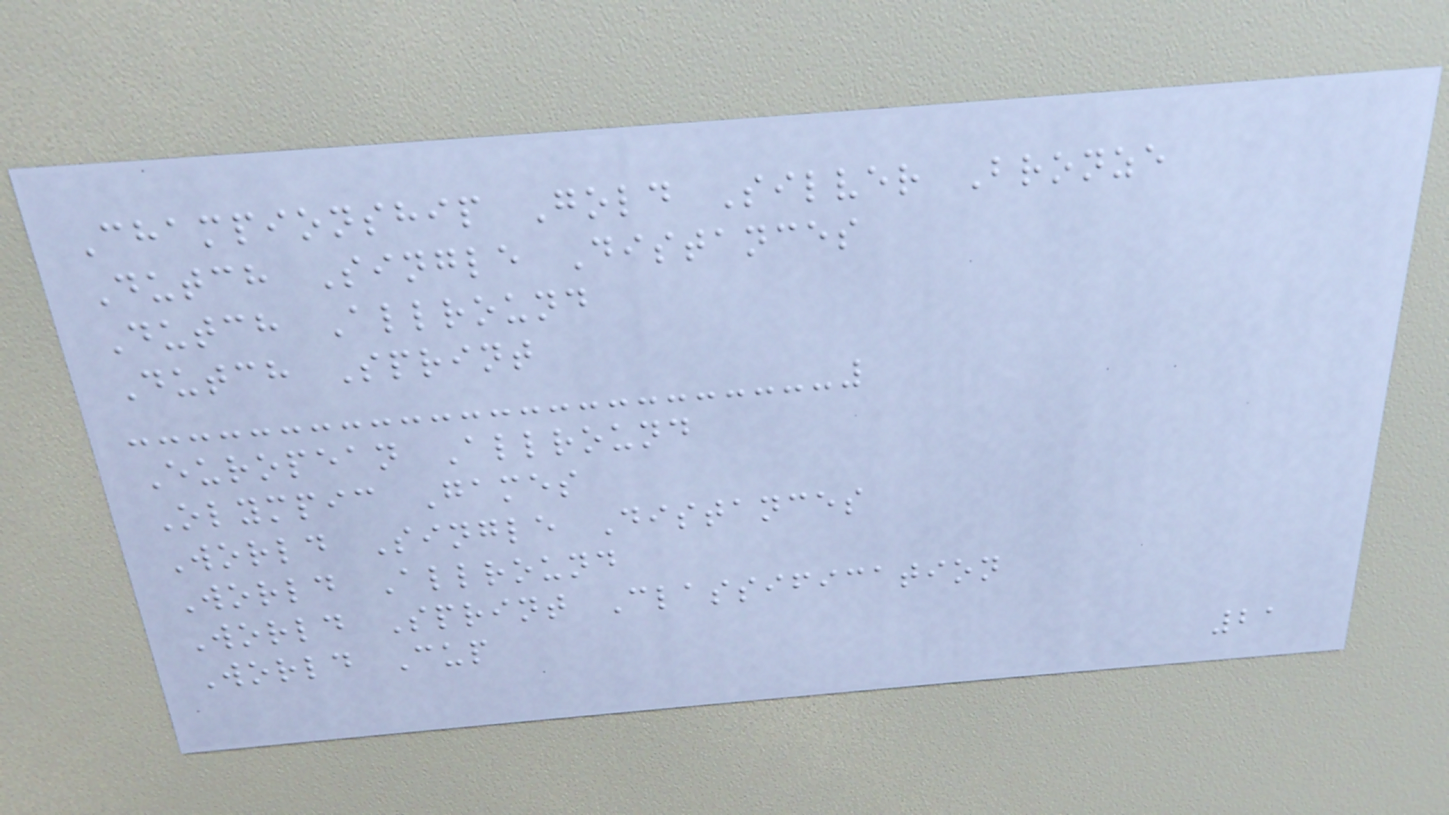Championship Gold Silver Bronze
Dutch Single Distances
Dutch Allround
Dutch Sprint
European Allround
Olympic Games
World Single Distances
World Allround
World Sprint Classification
World Cup
21
